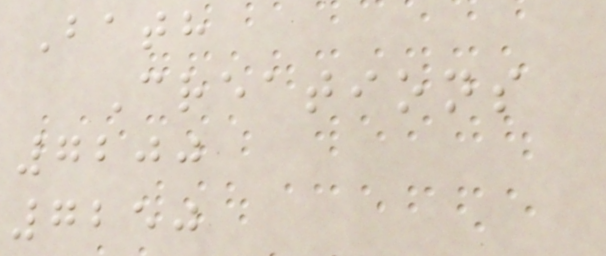Bath
Creations
7200
7250
